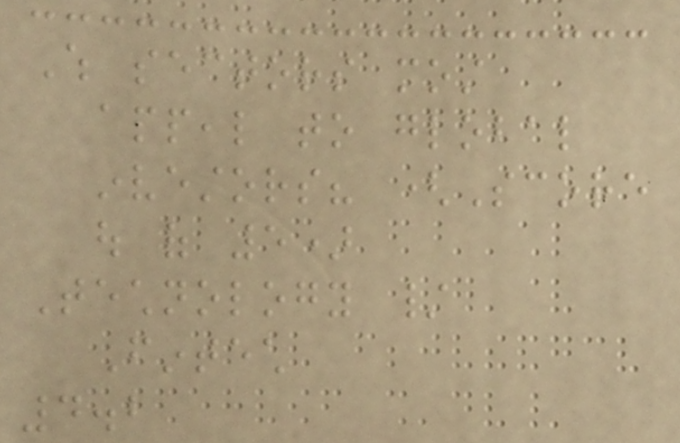Which sectors most
appeal to global
investors? (Score
out of 5)
Technology /
Fintech
4.2
